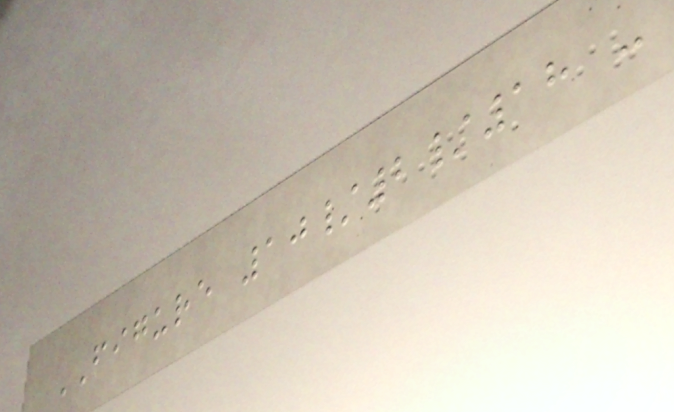FIGURE 10/2/18 -
